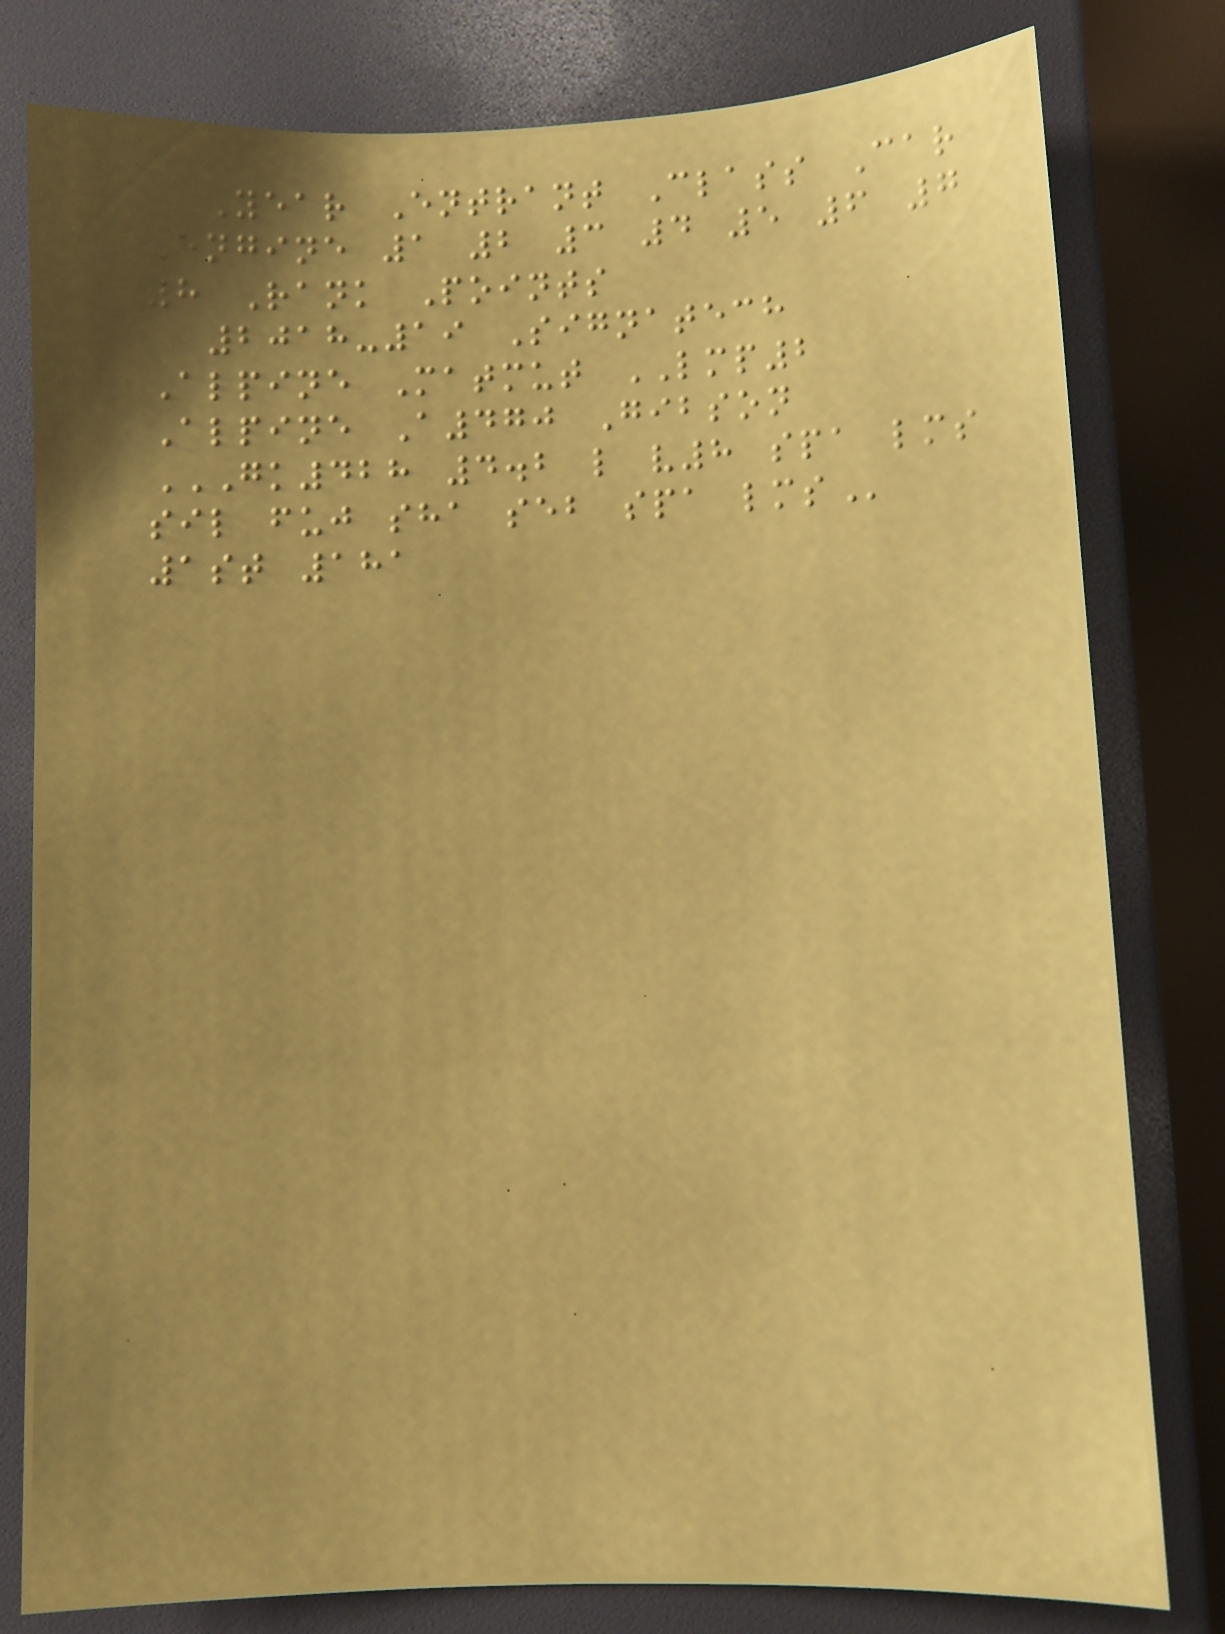Year Entrant Class Car
Engine 1 2 3 4 5 6 7
8 Rank Points
2018-19 Signatech
Alpine Matmut LMP2
Alpine A470 Gibson
GK428 4.2 L V8 SPA LMS
SIL FUJ SHA SEB SPA LMS
1st 181
